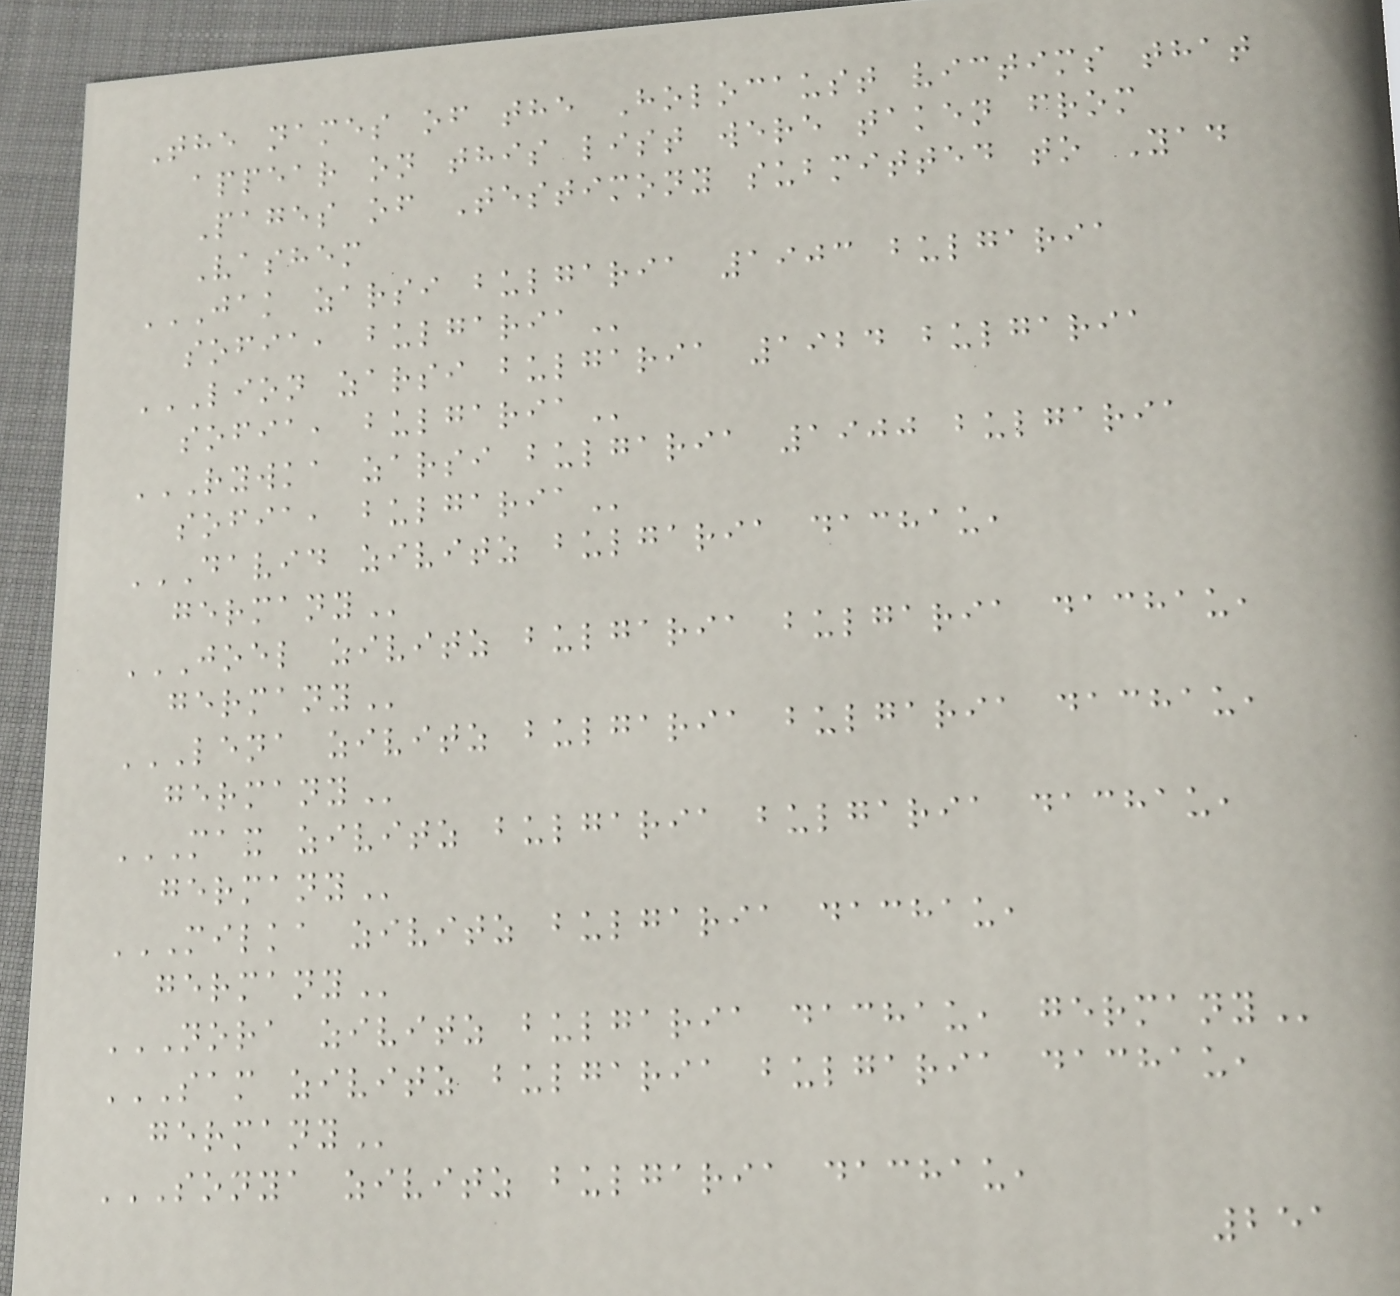The names of the Holocaust victims that
appear on this list were taken from
Pages of Testimony submitted to Yad
Vashem
JAK ZARSI BULGARIA 1903 BULGARIA
SOFIA, BULGARIA
LION ZARSI BULGARIA 1924 BULGARIA
SOFIA, BULGARIA
RYWKA ZARSI BULGARIA 1900 BULGARIA
SOFIA, BULGARIA
DAVID ZIVITZ BULGARIA DACHAU,
GERMANY
JOEL ZIVITZ BULGARIA BULGARIA DACHAU,
GERMANY
LENA ZIVITZ BULGARIA BULGARIA DACHAU,
GERMANY
MAX ZIVITZ BULGARIA BULGARIA DACHAU,
GERMANY
MILKA ZIVITZ BULGARIA DACHAU,
GERMANY
NORA ZIVITZ BULGARIA DACHAU, GERMANY
SAM ZIVITZ BULGARIA BULGARIA DACHAU,
GERMANY
SONYA ZIVITZ BULGARIA DACHAU,
251
